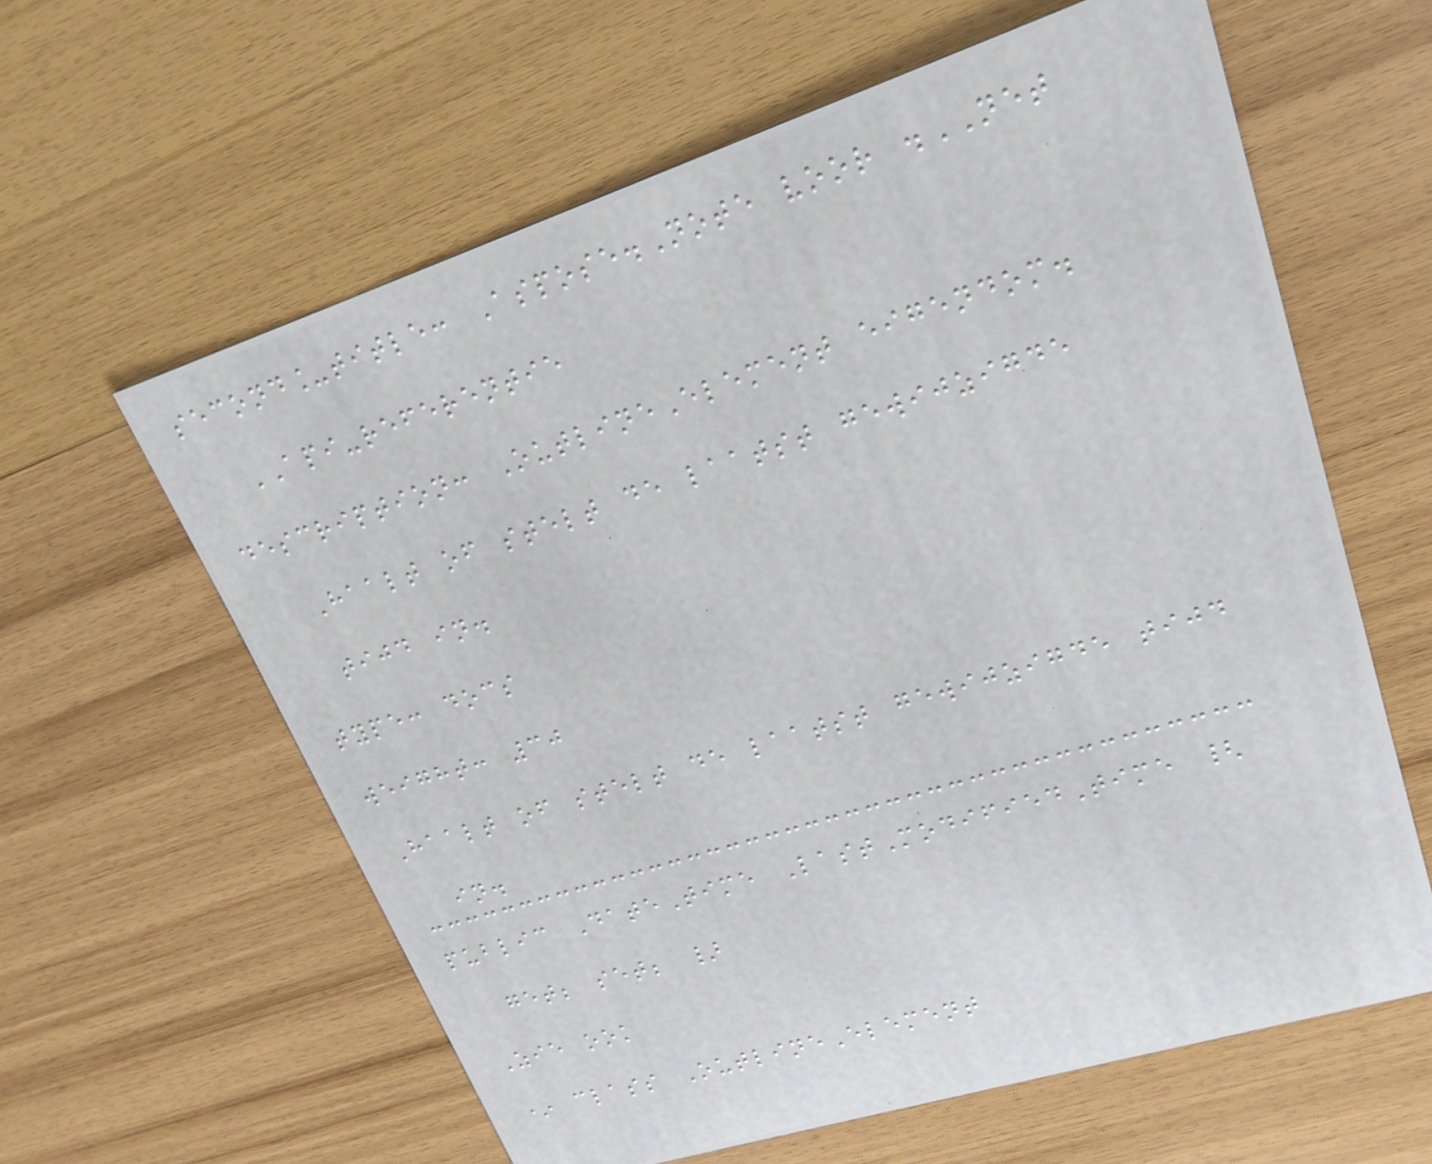second_title: Aspose.Note voor .NET
API-referentie
description: OutlineElement eigendom.
Haalt of stelt de laatst gewijzigde
tijd in.
type: docs
weight: 30
Haalt of stelt de laatst gewijzigde tijd
in.
public DateTime LastModifiedTime {
get; set; }
Zie ook
* class OutlineElement
